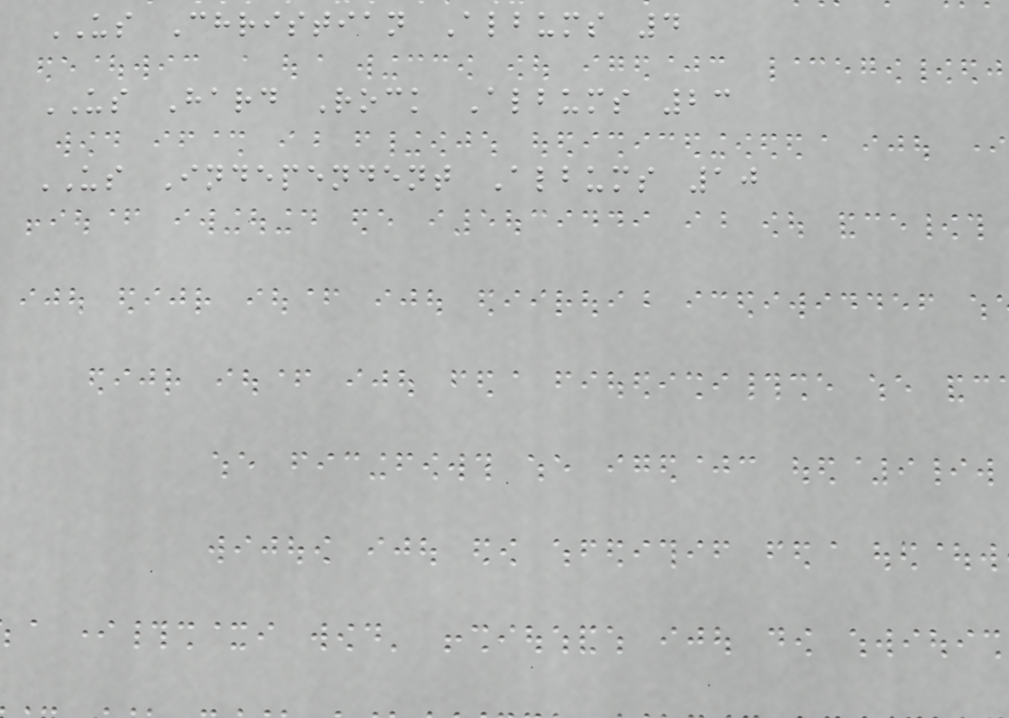US Christian Albums 4
US Hard Rock Albums 23
US Independent Albums 10
